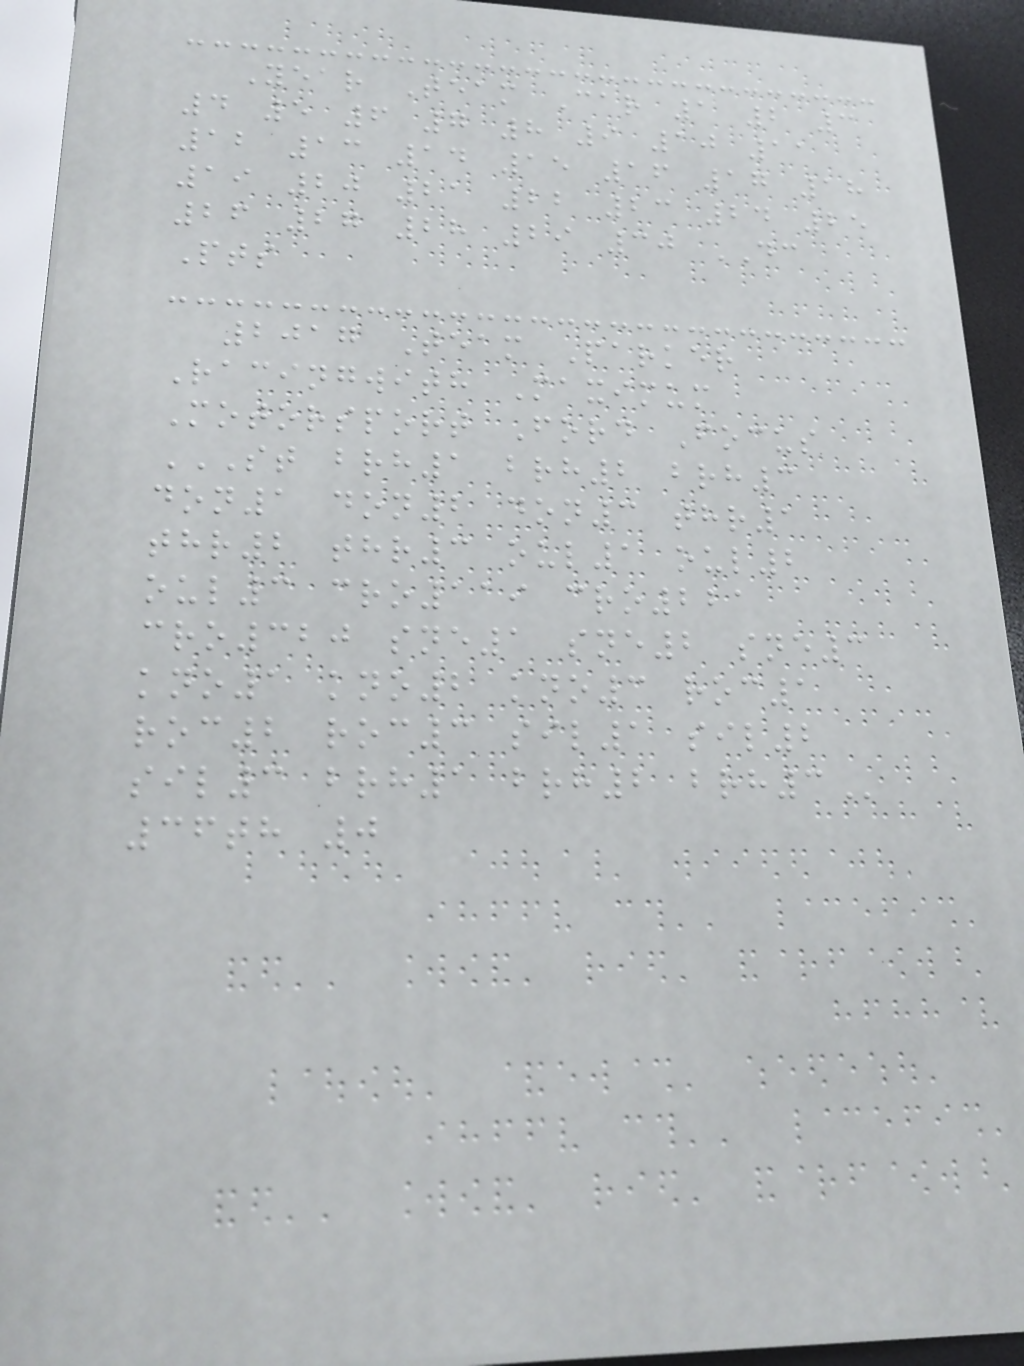Year Team Car 1 2 3
4 5 6 7 8 9 10 11
12 13 14 15 16 17 18
19 20 21 22 23 24 25
26 27 28 29 30 DC
Pts
2017 Team Parker
Racingwith Maximum
Motorsport Ford Focus
ST BRH1 BRH2 BRH3
DON1 DON2 DON3 THR1
THR2 THR3 OUL1 OUL2
OUL3 CRO119 CRO221
CRO320 SNE1 SNE2 SNE3
KNO1 KNO2 KNO3 ROC1
ROC2 ROC3 SIL1 SIL2
SIL3 BRH1 BRH2 BRH3
36th 0
